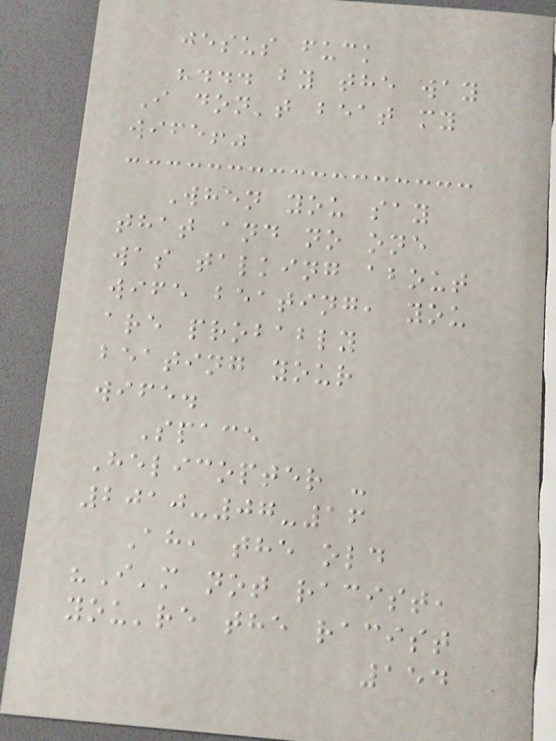jesus fuck
"... by the way
I don't beat my
wife!"
When you say
that and no one
was talking about
wife beating, you
are probably
beating your
wife.
Space
Helicopter -
2010-07-16
Ah, the old
"I'm not racist,
you're the racist
154
